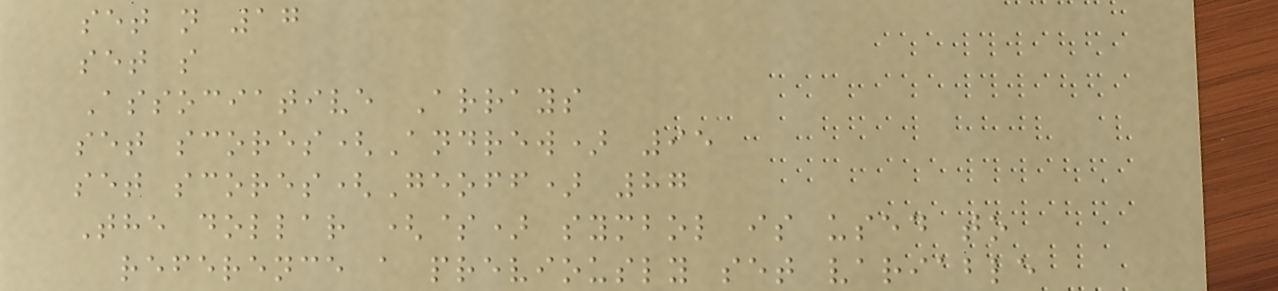set n 17
set s
Associative Arrays
set scores(Andrew) 95
set scores(Geoff) 87
The dollar ($) symbol is used to
reference a previously set variable
